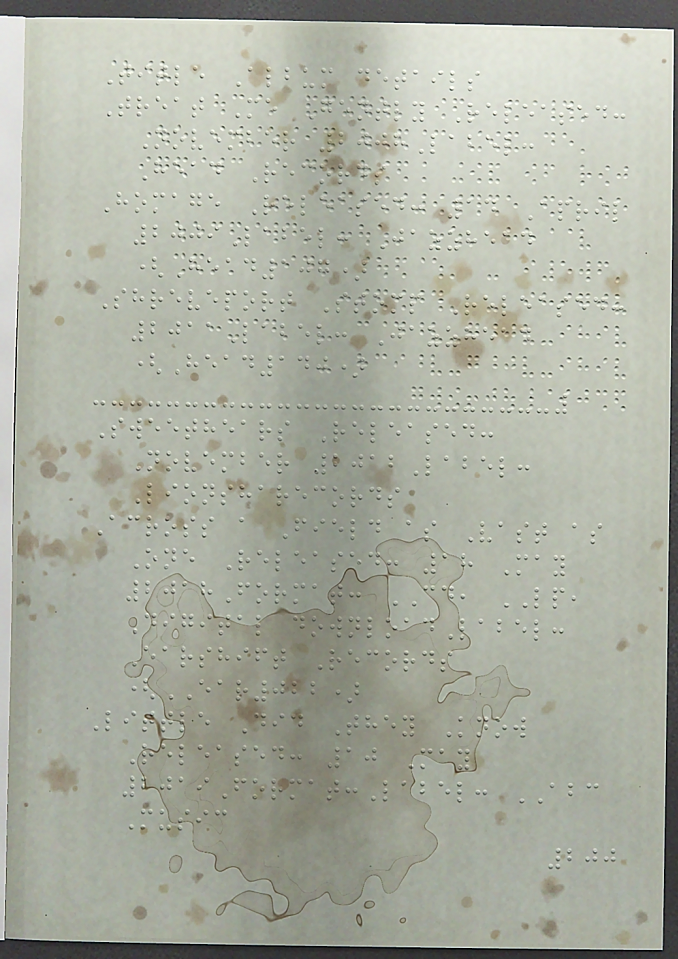Title Album details
Treat Me Gently Released:
November 2008Label:
Head Records
Homage Released: 14 April
2009Label: Jazzhead
(Head107)
Shreveport Stomp Released:
2011Label: Jazzhead
(Head140)
Sweethears Released:
November 2012Label:
Lionsharecords
Across a Field as Vast as
One Released: 18 May
2018Format: CD, LP,
Digital downloadLabel:
Earshift Records
(EAR022)
Little Did They Know
Released: 10 May
2019Format:Label: ABC
Music
200
